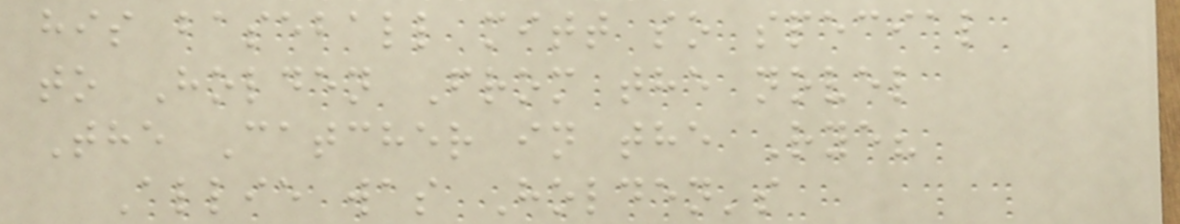his baseball mitt so special
to Holden From the novel
The Catcher in the Rye?
Allie was Holden's
